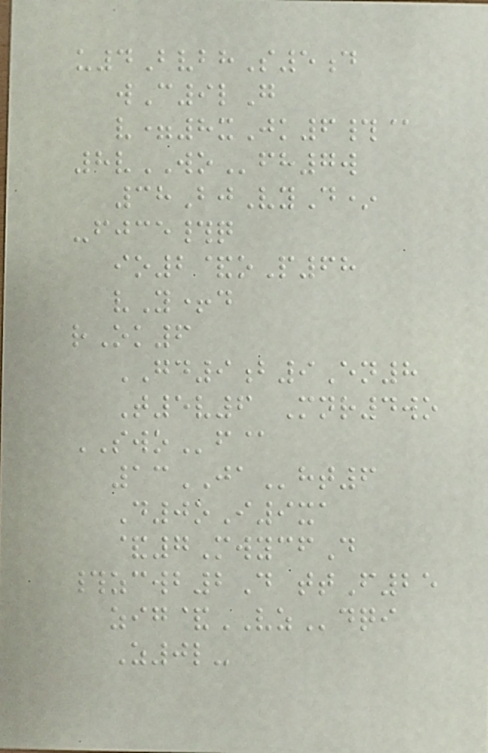u4BvbhS5d
wC9lG
v=8xJk6#@
8vWOfh7w
38BjVyD*
-fjce#q
io2&oP68
vY+d
rOk6
GD9b9En8
T5v6 Mnr4wo
SWOf@
13JAht6
D0oI9xa
&7MwycfD
#zcwb2D ttF25
zig&VZdqi
Z0l-
